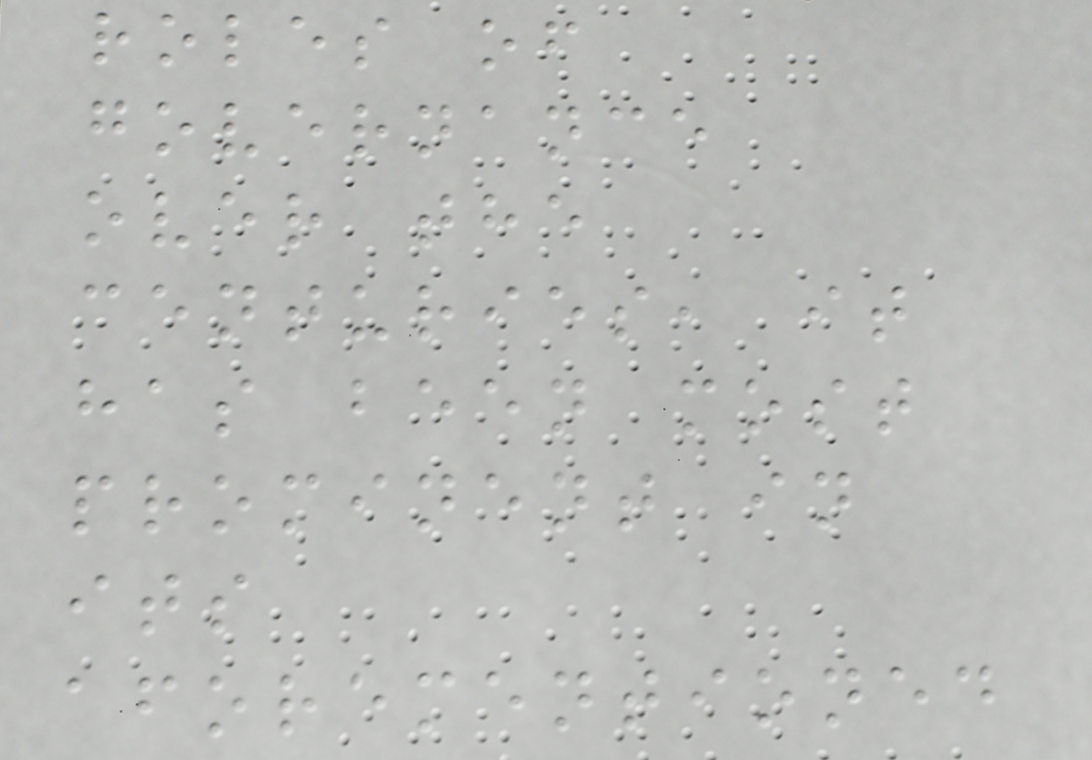roles of
governance
over the
centuries, it
has been most
prominent in
its
aforementioned
